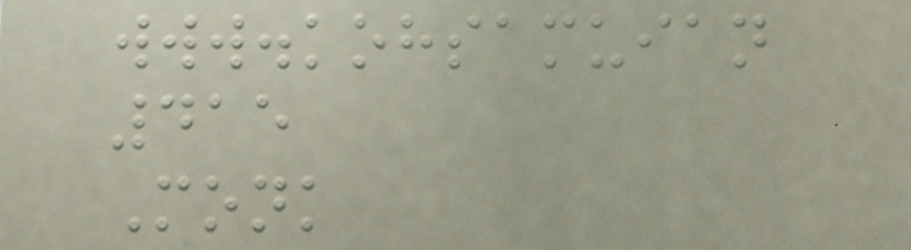www.kohsamuian
415
Monk
